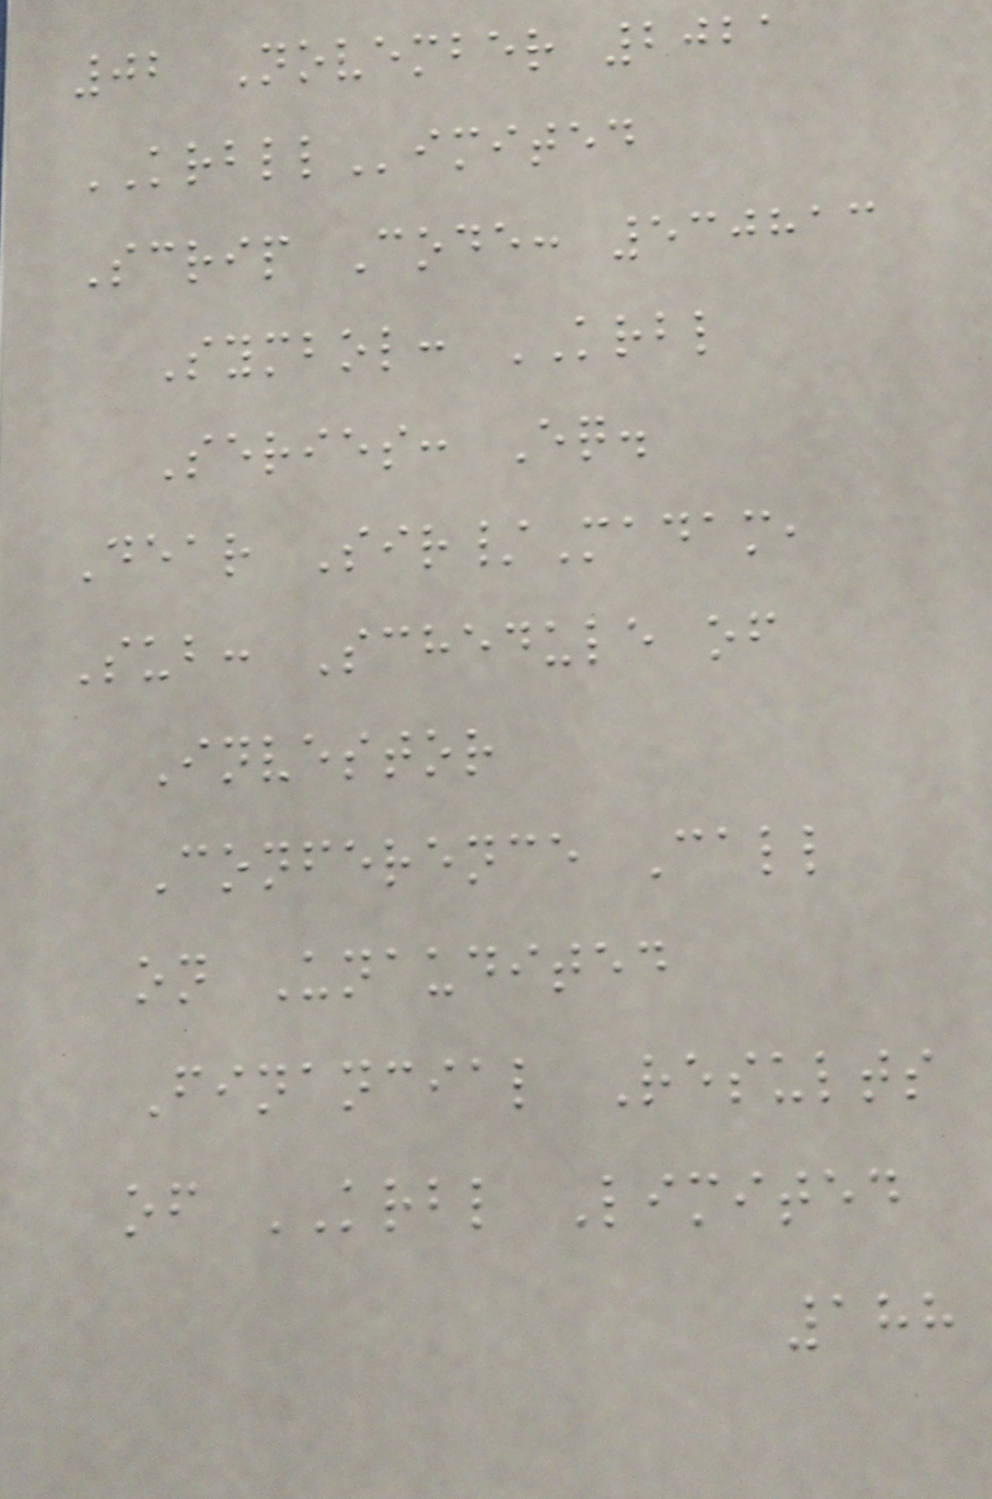02 November 2021
KRBLLimited
Scrip Code: 530813
Symbol: KRBL
Series: Eq.
Dear Sir/Madam,
Sub: Schedule of
Investor
Conference Call
on Unaudited
Financial Results
of KRBL Limited
188
